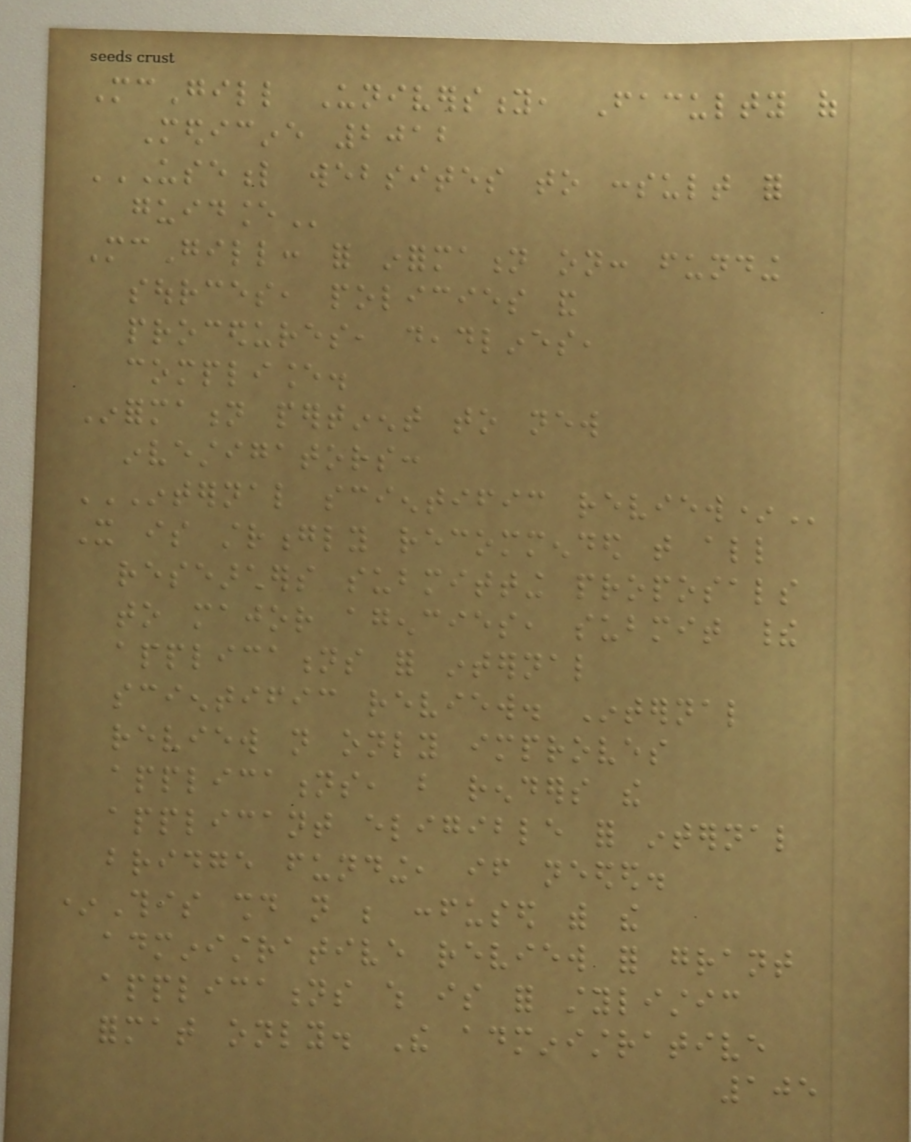McGill University, Faculty of
Medicine 2012
USEFUL WEBSITES TO CONSULT FOR
GUIDANCE
McGill: for information on: funding
sources, policies and
procedures, deadlines,
compliance.
Information pertinent to new
investigators:
INTERNAL SCIENTIFIC REVIEW*
It is strongly recommended that all
researchers submitting proposals
to major agencies, submit their
applications for internal
scientific review. Internal
review not only improves
applications, but renders the
applicant eligible for internal
bridge funding, if needed.
*This should not be confused with the
administrative review for grant
applications which is for stylistic
format only. The administrative
105
